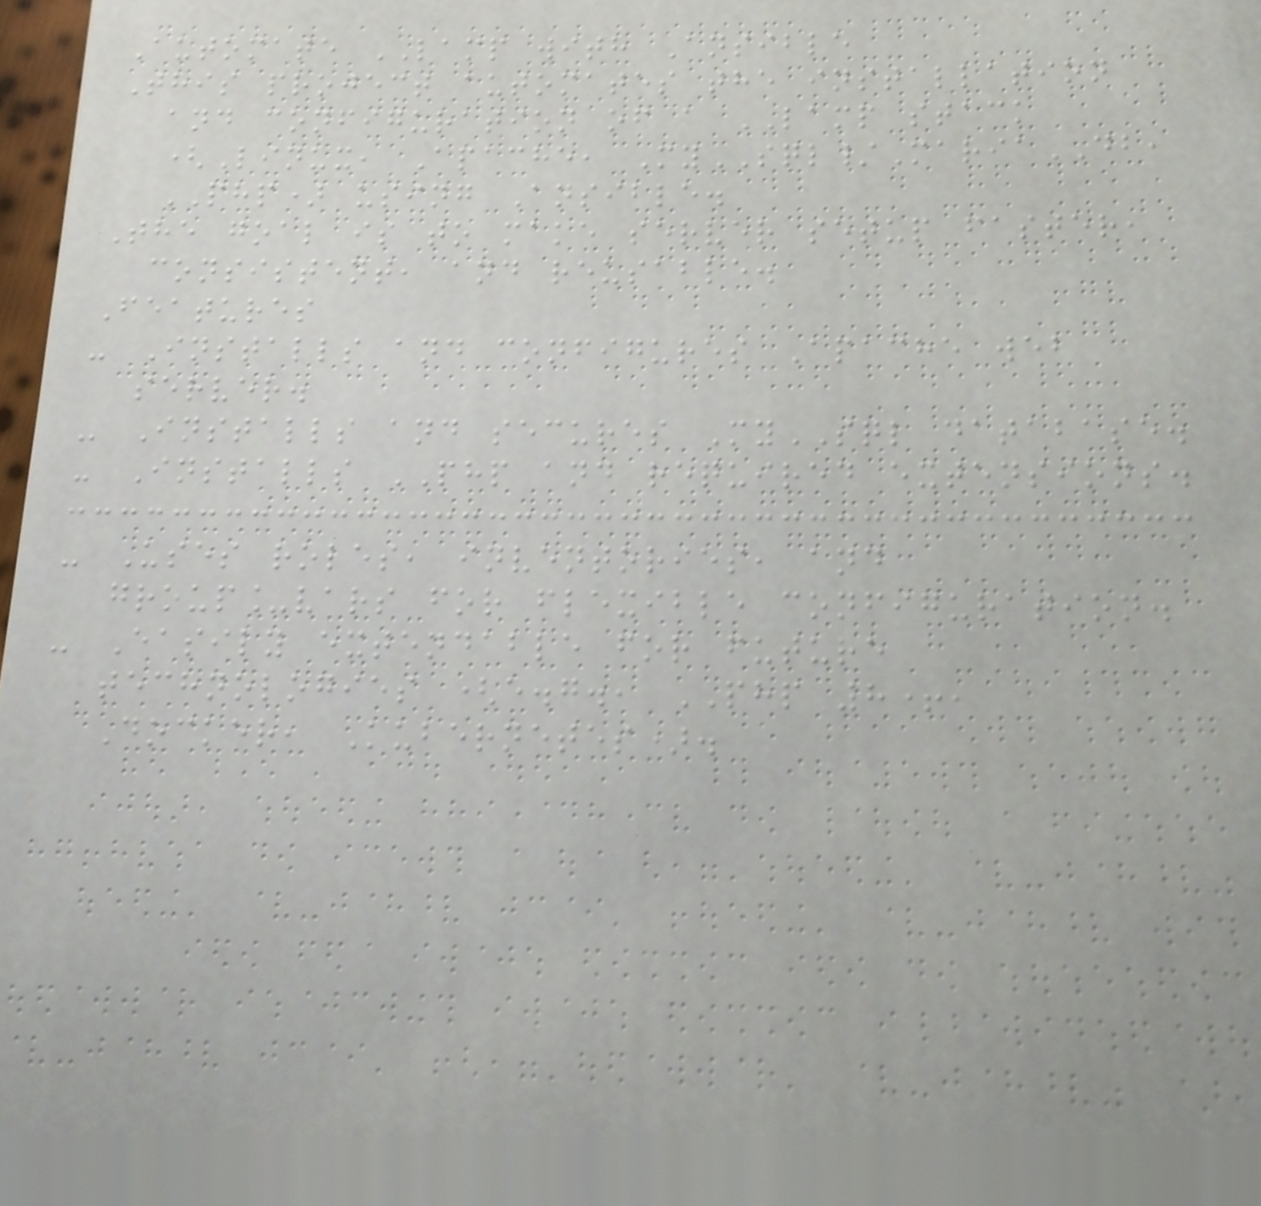Automate LAMP with Ansible
This project automates the installation
and configuration of a LAMP stack
(Linux, Apache, MySQL/MariaDB,
PHP) using Ansible.
The goal is to make server setup faster,
consistent, and reusable.
Features
- Installs and configures Apache web
server.
- Installs and secures MySQL database.
- Installs PHP and required extensions.
- Uses roles, inventories, and
group_vars for flexible configuration.
- Easily extendable for future
technologies (e.g., PHP 8+,
Docker, Kubernetes).
